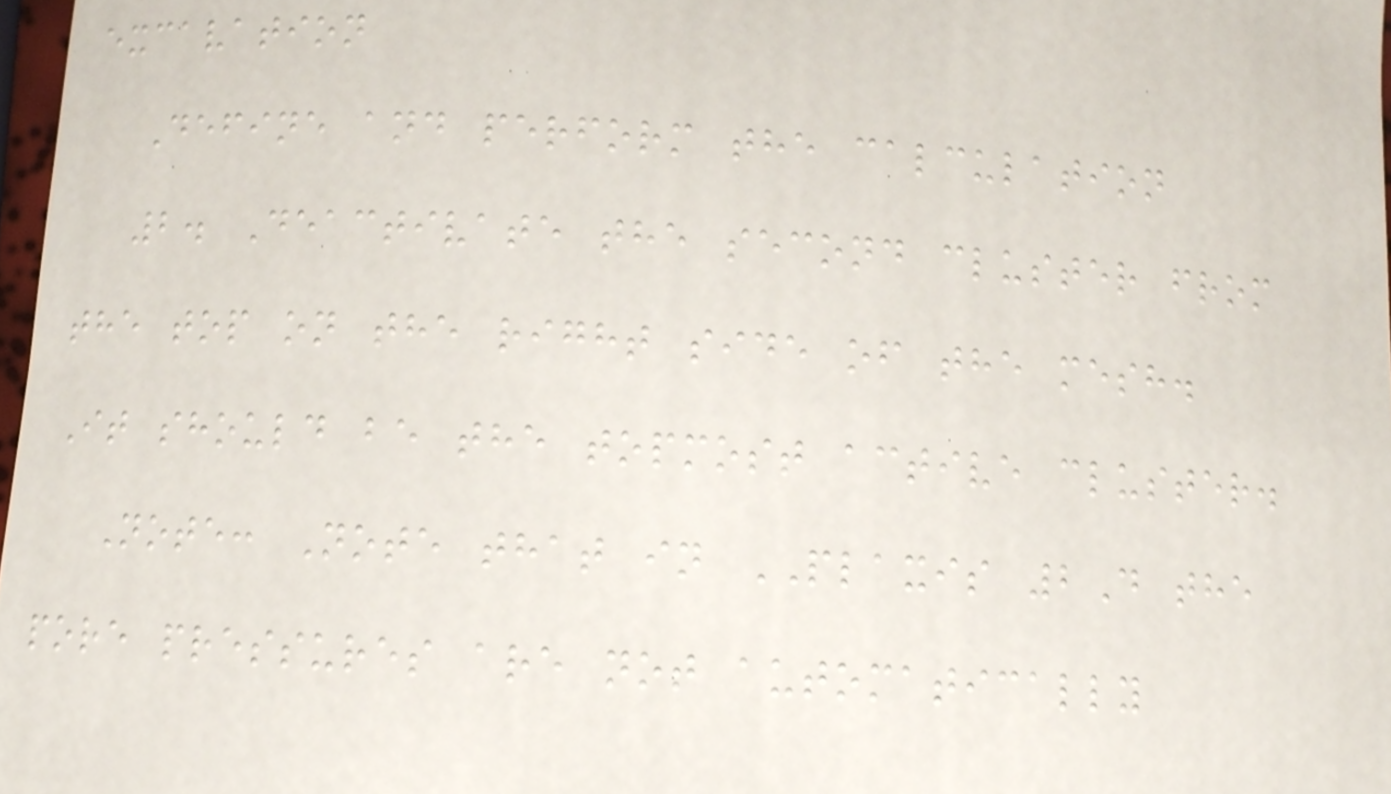excavation
Define and perform the calculation
2. Deactivate the second cluster from
the top on the right side of the mesh.
It should be the topmost active cluster.
Note: Note that in PLAXIS 2D the
pore pressures are not automatically
